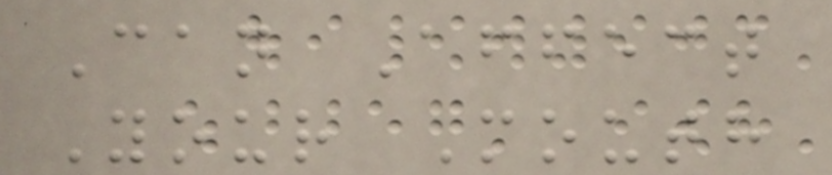Can Affect
Your Mouth
